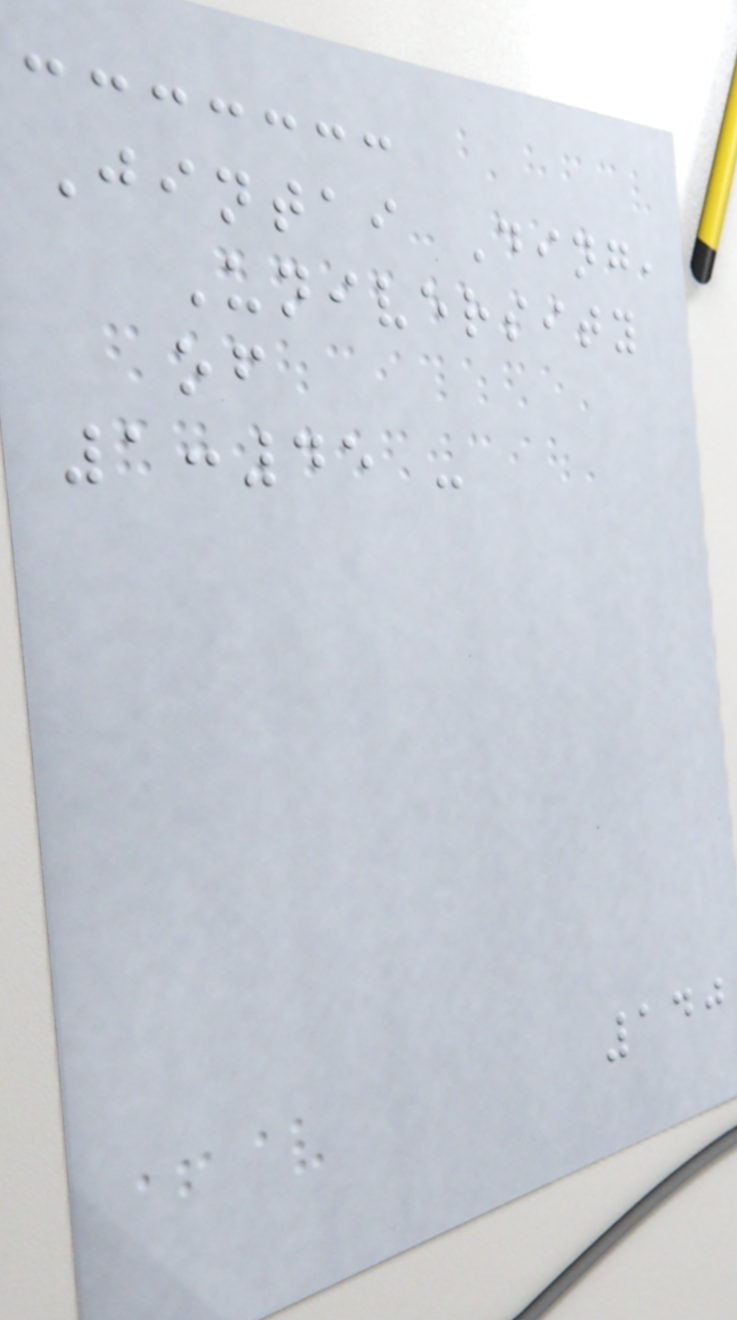Jintai Ding,
University
of
1:45 -
140
